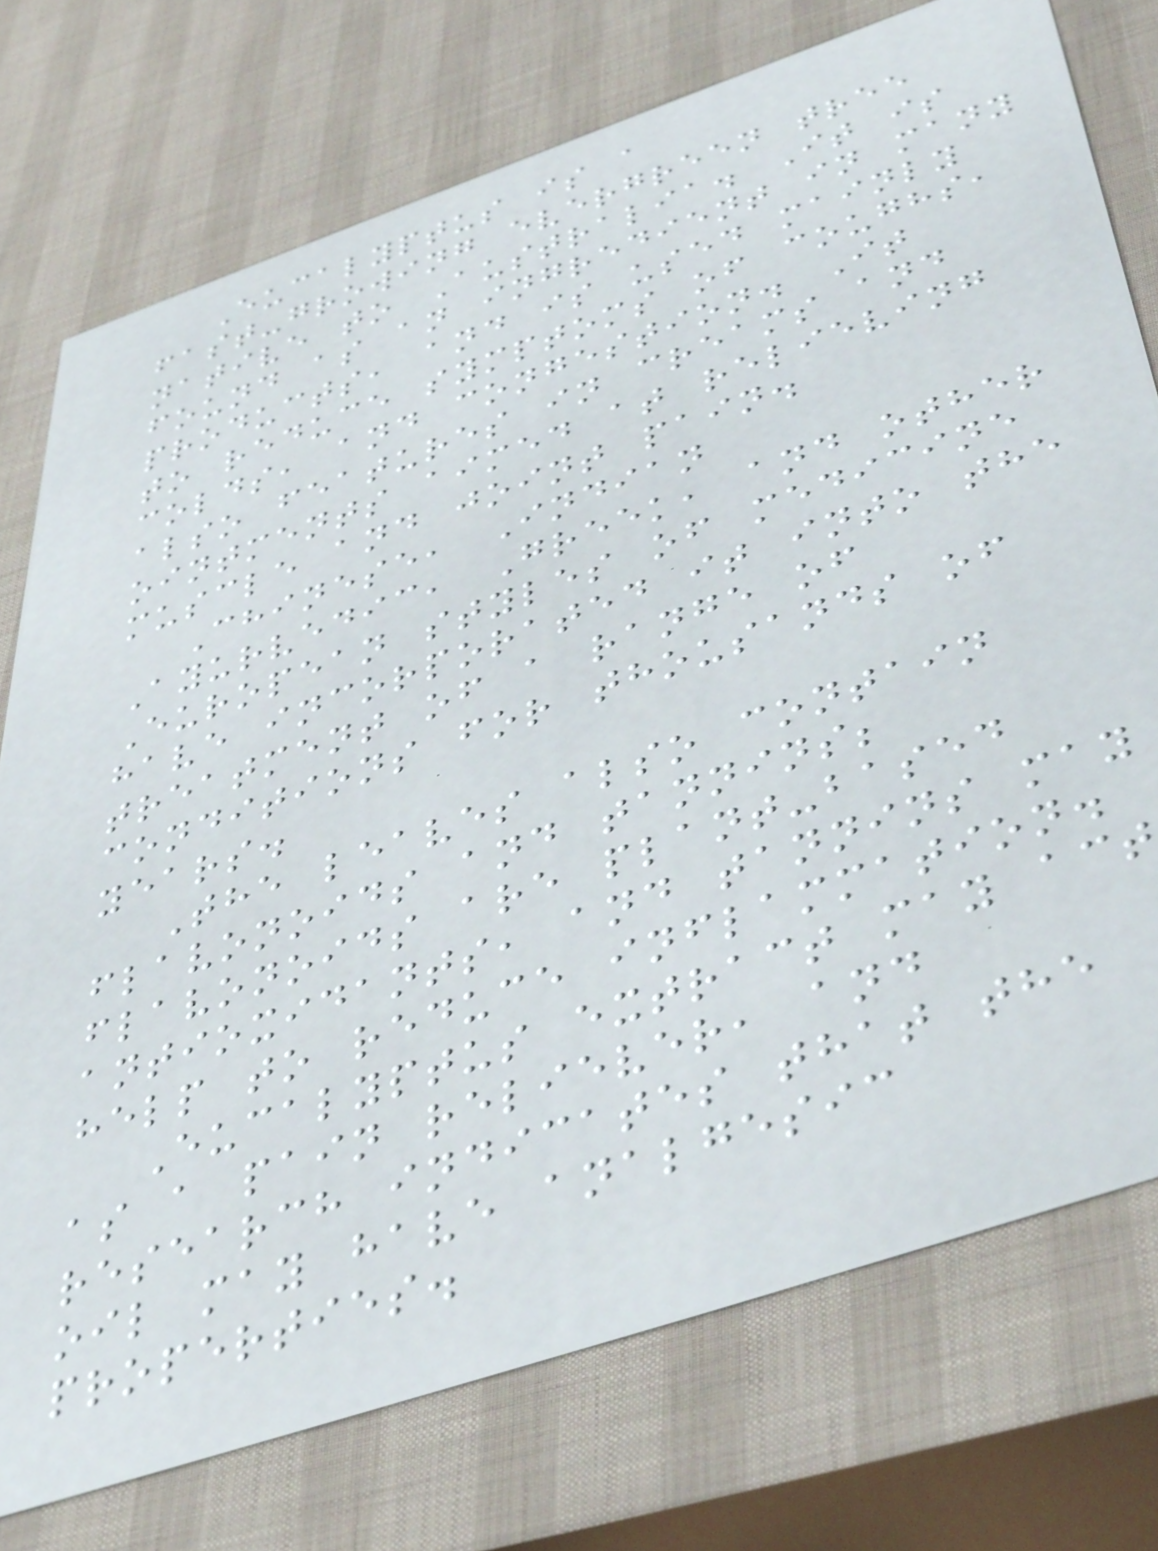Eucalyptus is a
fast-growing evergreen tree
native to Australia. It is
found as an ingredient in many
products, and is used mainly
to reduce symptoms of coughs,
colds, and congestion. It
also features in creams and
ointments aimed at relieving
muscle and joint pain.
Chinese, Indian
Ayurvedic, Greek, and other
European styles of medicine
have incorporated it into the
treatment of a range of
conditions for thousands of
years.
The leaves also contain
flavonoids and tannins;
flavonoids are plant-based
antioxidants, and tannins may
help to reduce inflammation.
Eucalyptus extract may act
as a pain reliever, and
research indicates that the
oil may have analgesic
properties.
